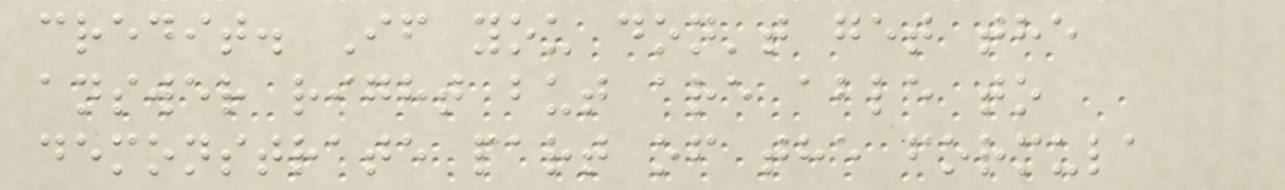credit. If you don't get the
answer right but are able to
demonstrate part of the formula
